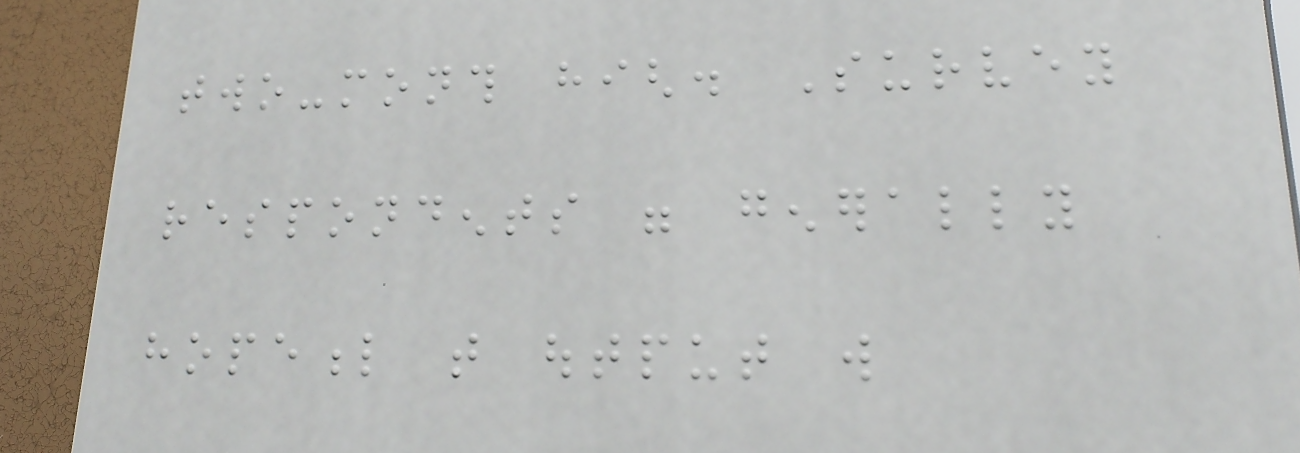two-month high. Survey
respondents were generally
hopeful that output will
